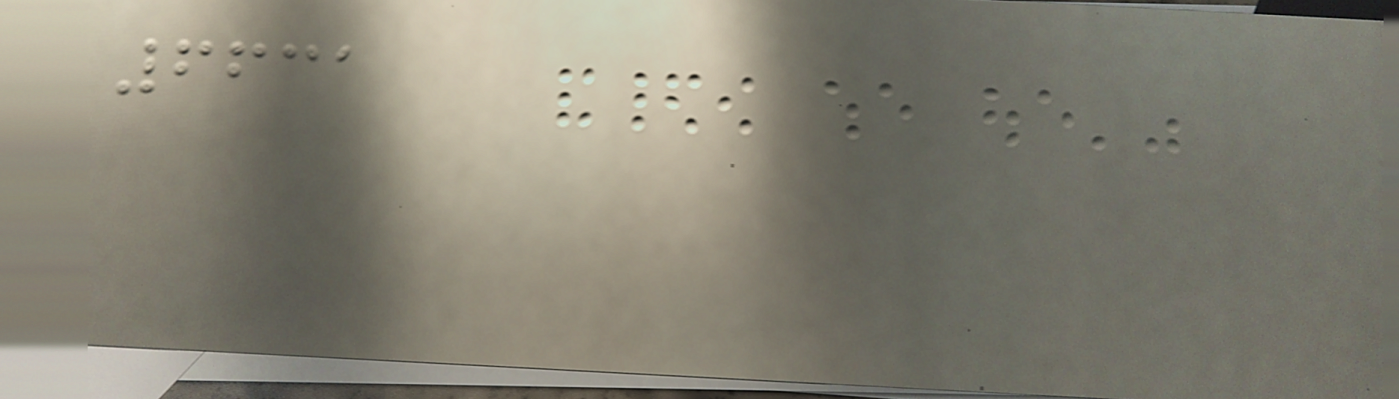6631
